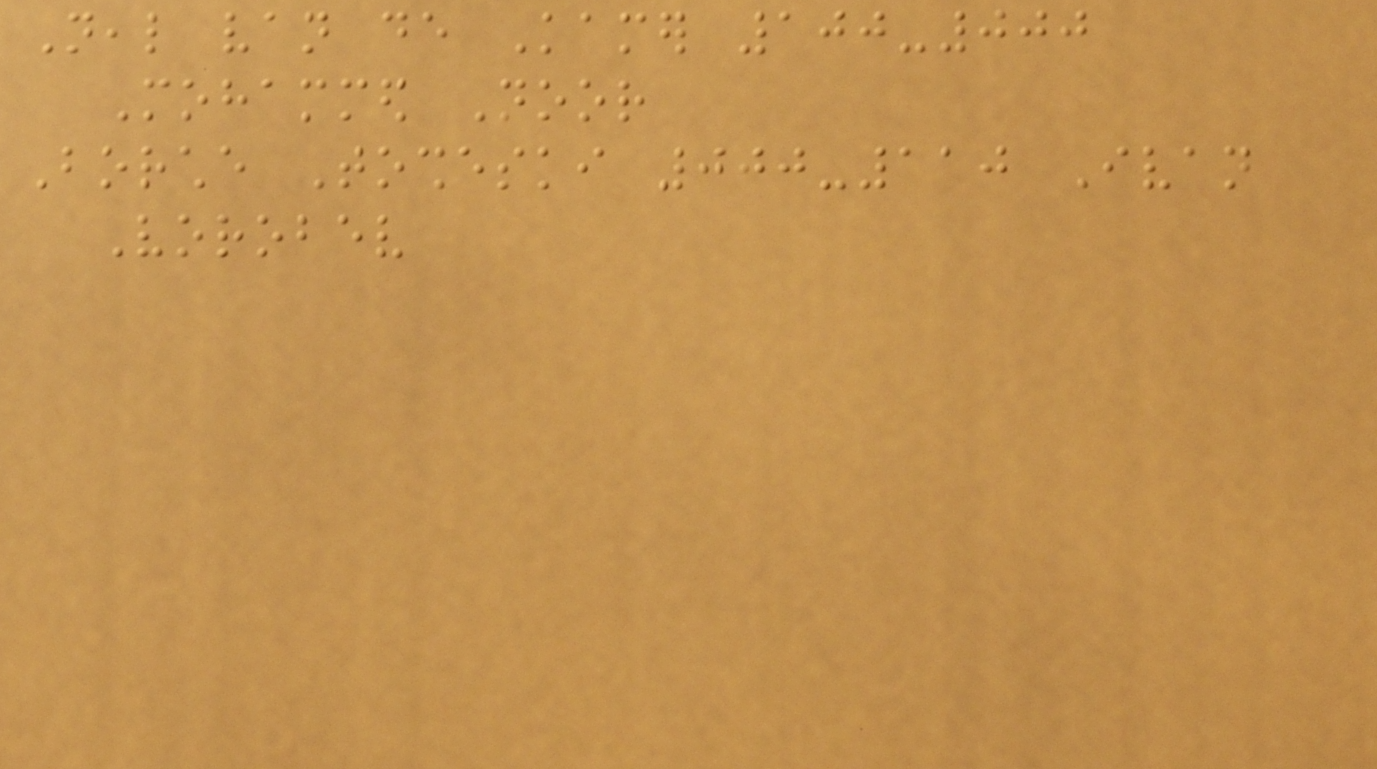Neal van de Kamer 100-000
Mohammed Noor
Borche Tosheski 000-110 Ivan
Vorobev
